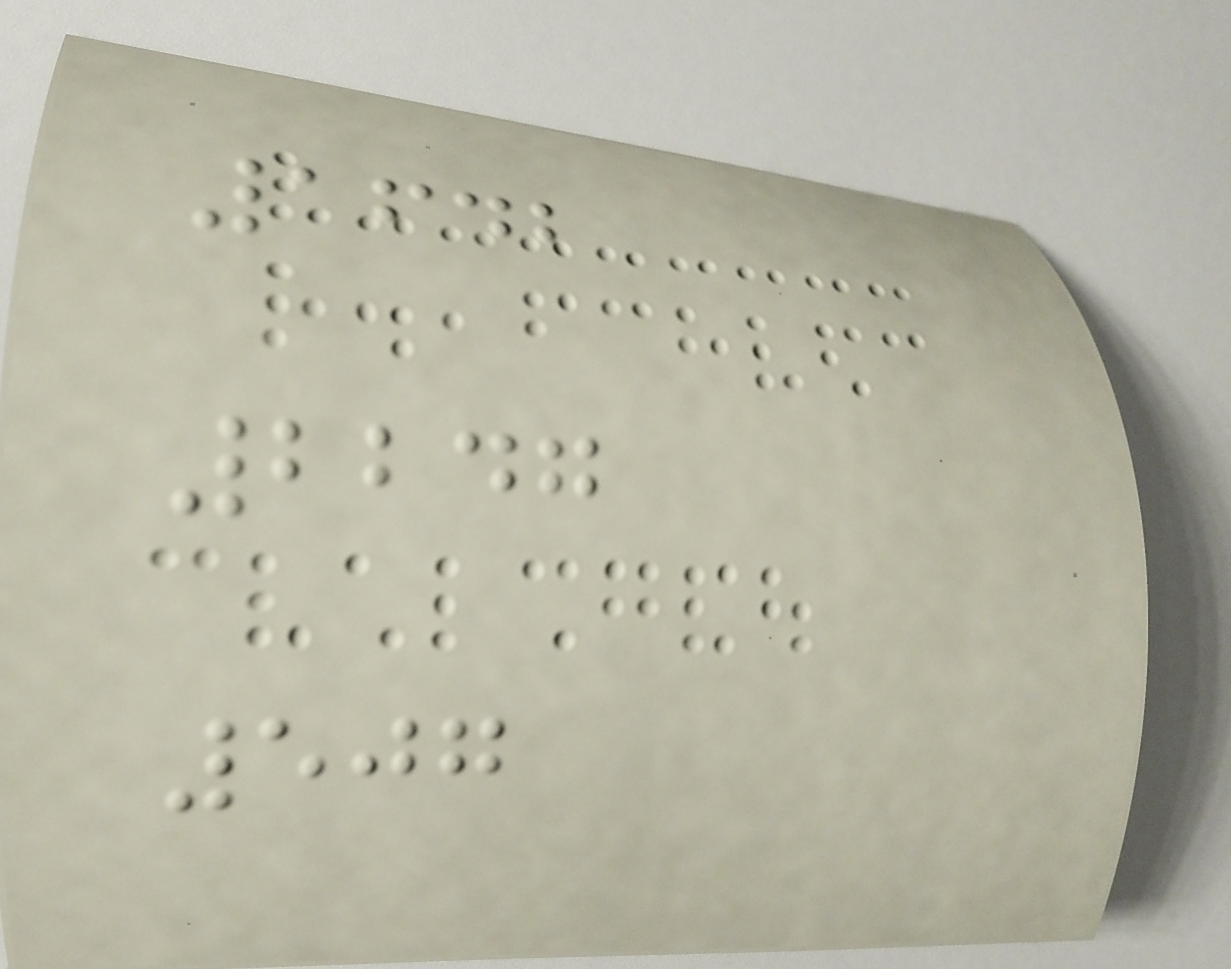1642
2247
507
